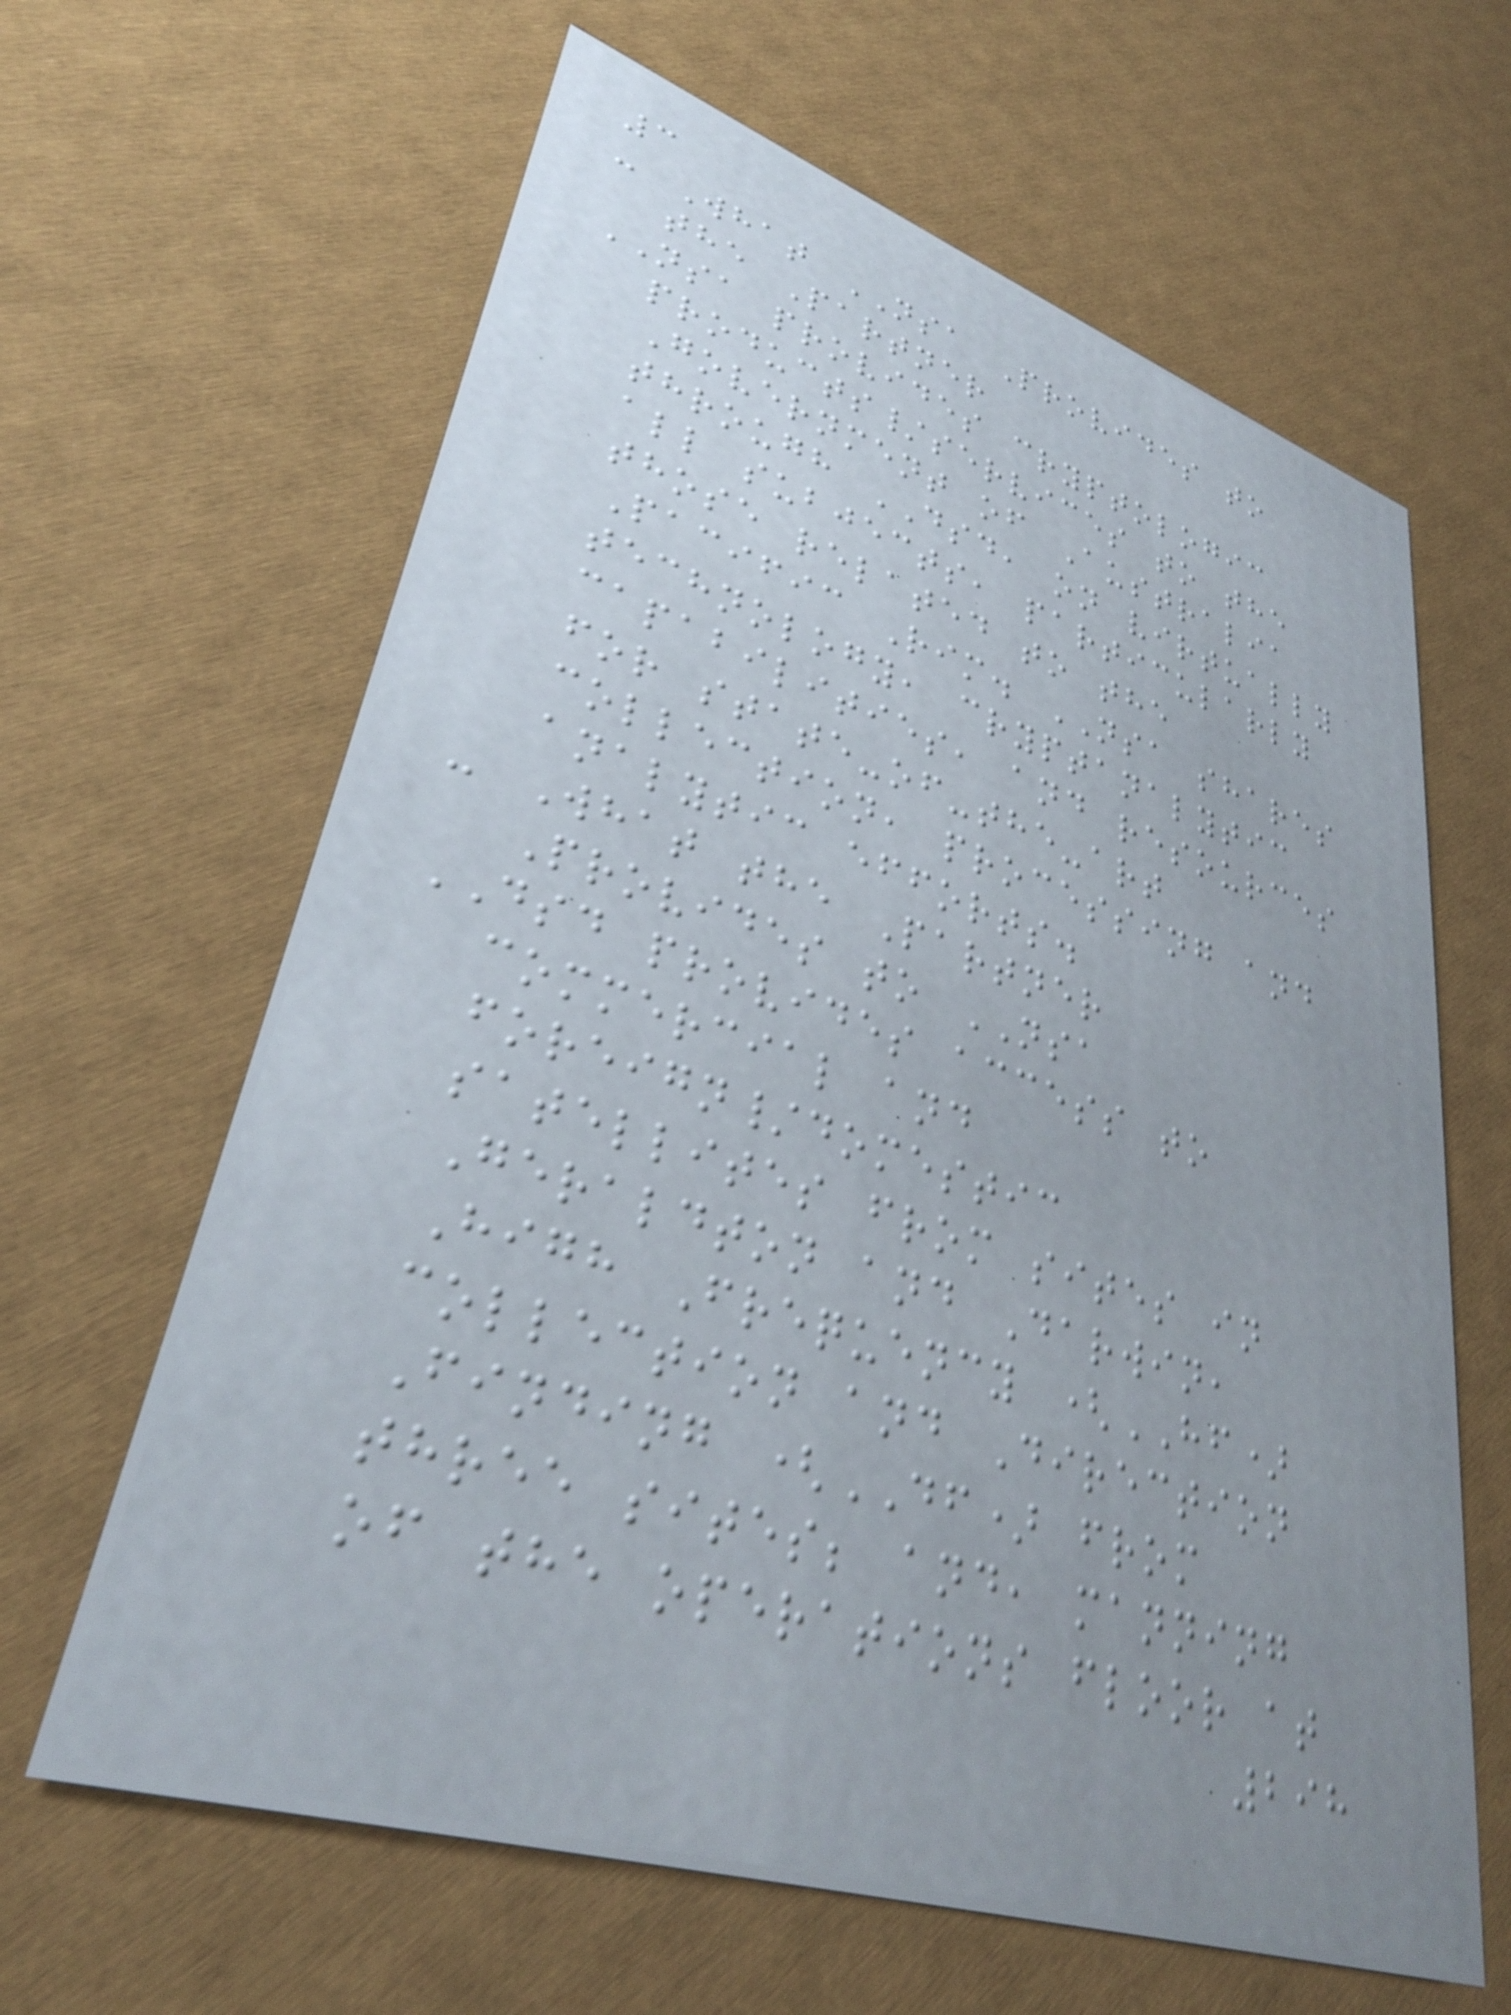3
- What NSA Provides to
the Partner
NSA provides cryptologic
products/services to the
Government of Australia
through DSD, on virtually
all subjects, particularly
those related to the
Pacific Rim. NSA shares
technology, cryptanalytic
capabilities, and resources
for state-of-the-art
collection, processing and
analytic efforts.
- What the Partner
Provides to NSA
DSD provides access to
commercial and
foreign/domestic
satellites from sites in
Geraldton and Darwin,
High Frequency (HF)
collection and Direction
Finding (DF) from
three sites; and, manning
of the operations floor at
298
